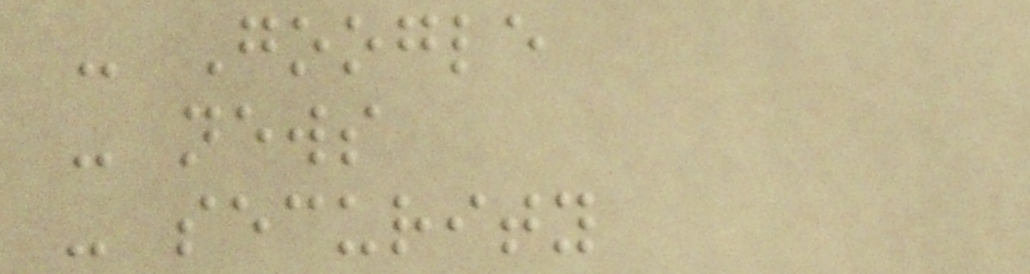- Google
- news
- security
